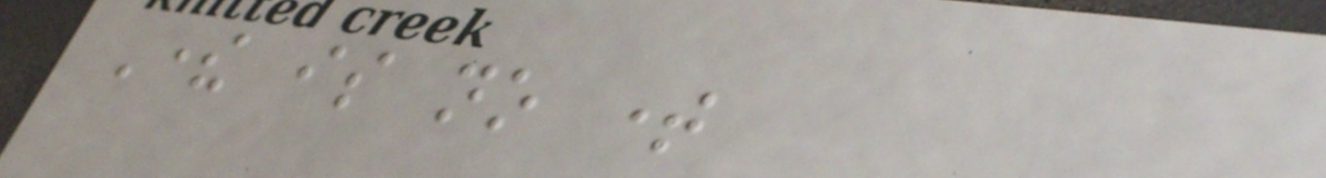There is no time
